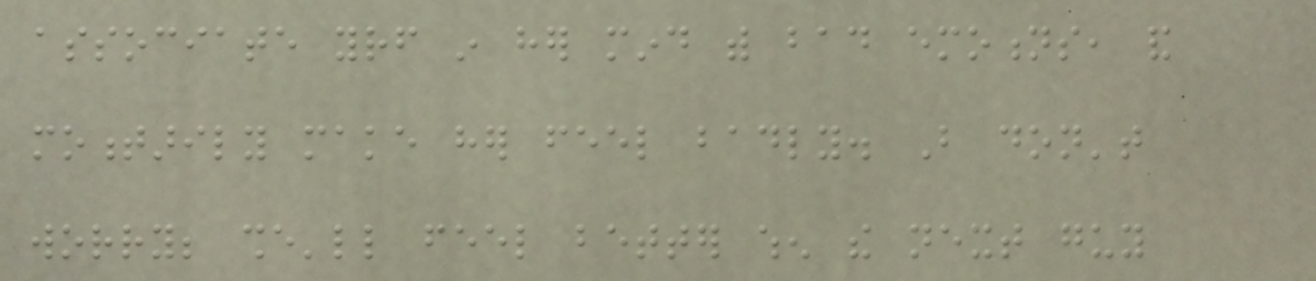associate yourself in her mind with bad emotions, and
momentarily make her feel badly. But don't
worry; she'll feel better when the next guy
